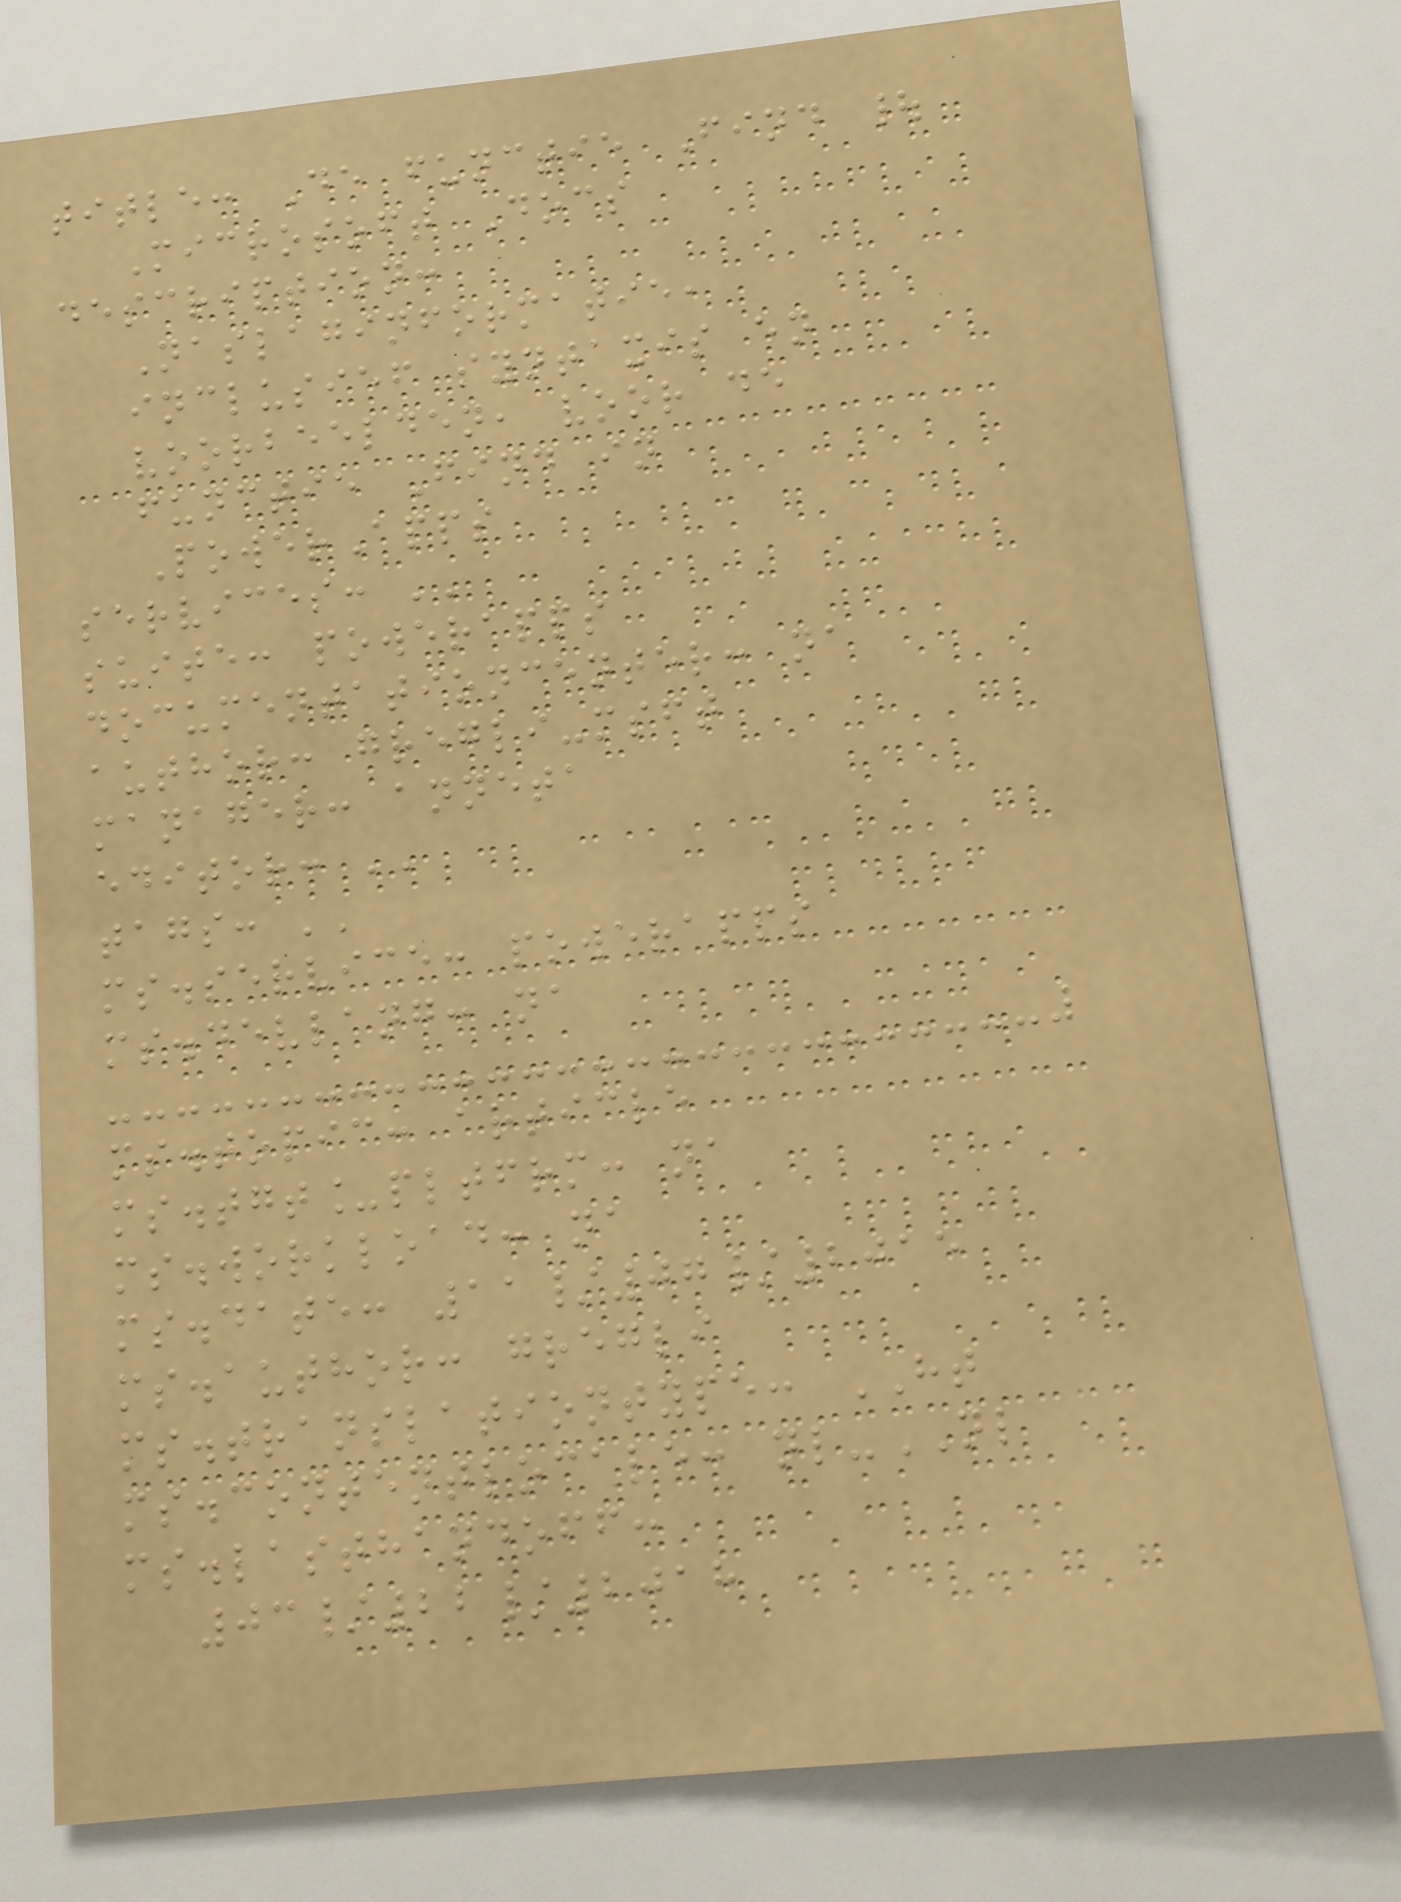title: De functie Find |
Microsoft Docs
description:
Naslaginformatie,
inclusief syntaxis en
voorbeelden, voor de
functie Find in
PowerApps
services: ''
suite: powerapps
documentationcenter: na
author: gregli-msft
manager: anneta
editor: ''
tags: ''
ms.service: powerapps
ms.devlang: na
ms.topic: article
ms.tgt_pltfrm: na
ms.workload: na
ms.date: 11/07/2015
ms.author: gregli
ms.translationtype: HT
ms.contentlocale: nl-NL
ms.lasthandoff:
03/22/2018
